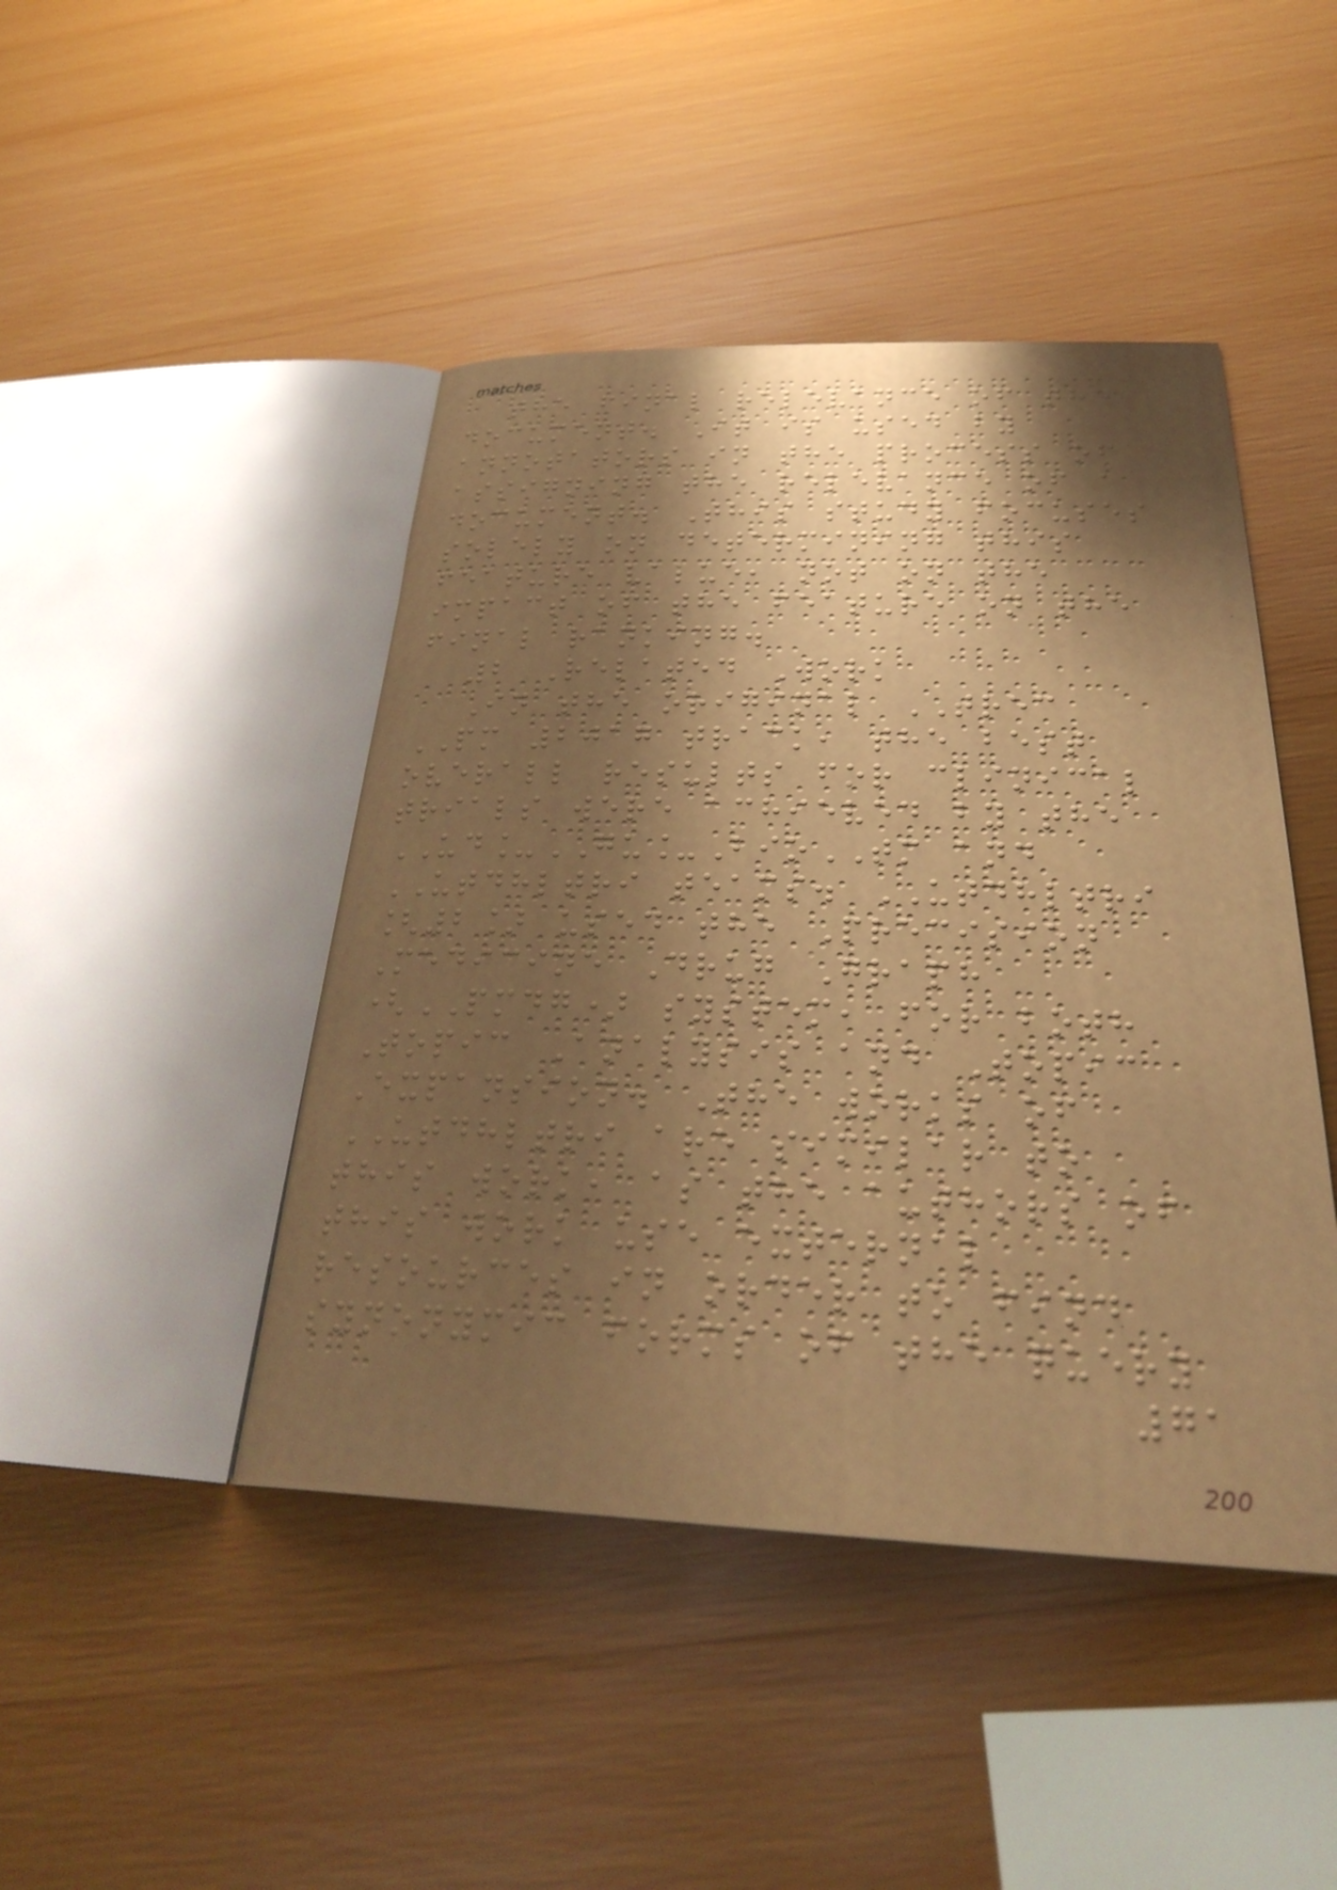the final relevance of the
document. It is used by
annotators in the process of
assigning the relevance of a
document. This study focuses
solely on determining this
feature value, not on the
impact of the feature on the
final ranking.
2 Related Work
In the original TREC
PM 2017 track, the best
overall results for clinical
trials were achieved by the
UD_GU_BioTM and
UTDHLTRI teams. UTDHLTRI
[2] used the Precision
Medicine Drug Graph
(PMDG) system, for both
Topic Analysis and Topic
Expansion. The works of
UTDHLTRI are similar to
this work, as the authors of
this work use external
resources in order to find
synonymic forms of the query
71
